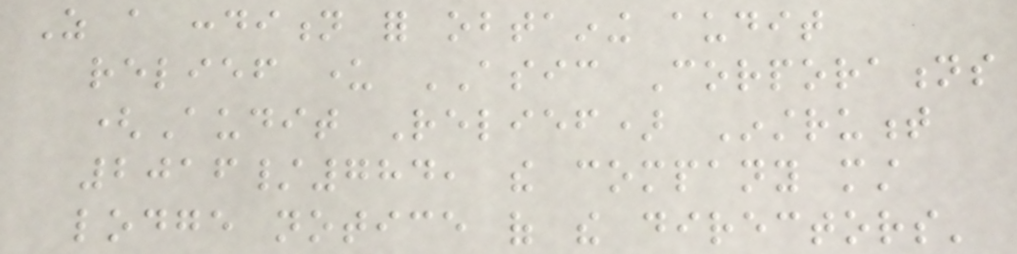As a condition for obtaining audit
relief under ASIC Corporations
(Audit Relief) Instrument
2016/784, the company must
lodge notice of the directors'
